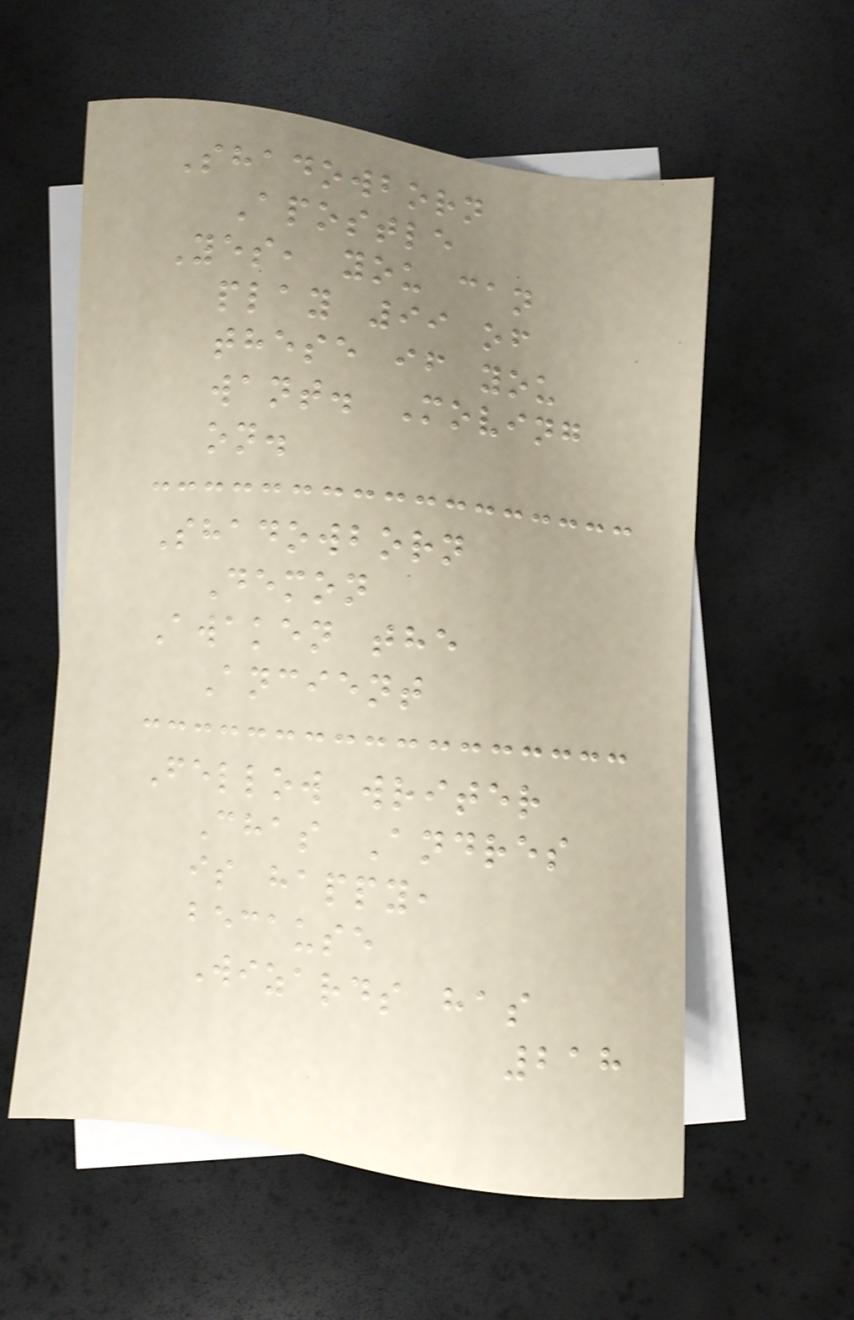Shadowborn
Apostle
Yes, you can
play 99 of
these if you
want. Moving
on.
Shadowborn
Demon
Awaken the
Ancient
Fellow writer
Chas Andres
is happy,
because
Wizards has
218
